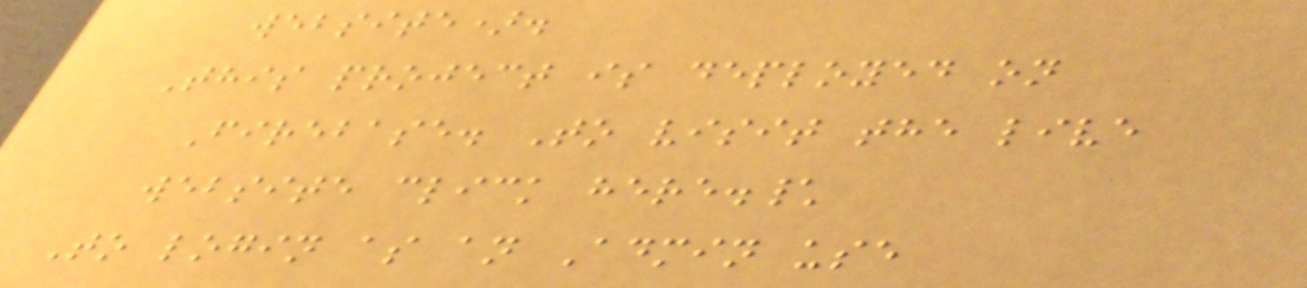website).
This project is deployed on
Firebase. To visit the live
website click here.\
To login as an Admin use
